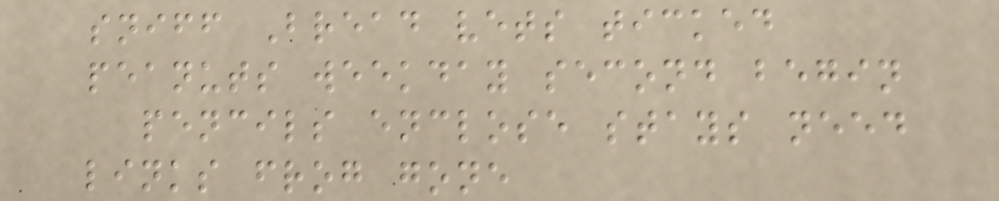sniff Bread vets ticked
peanuts weekday second begin
pencils enclose stays need
links frog gone
